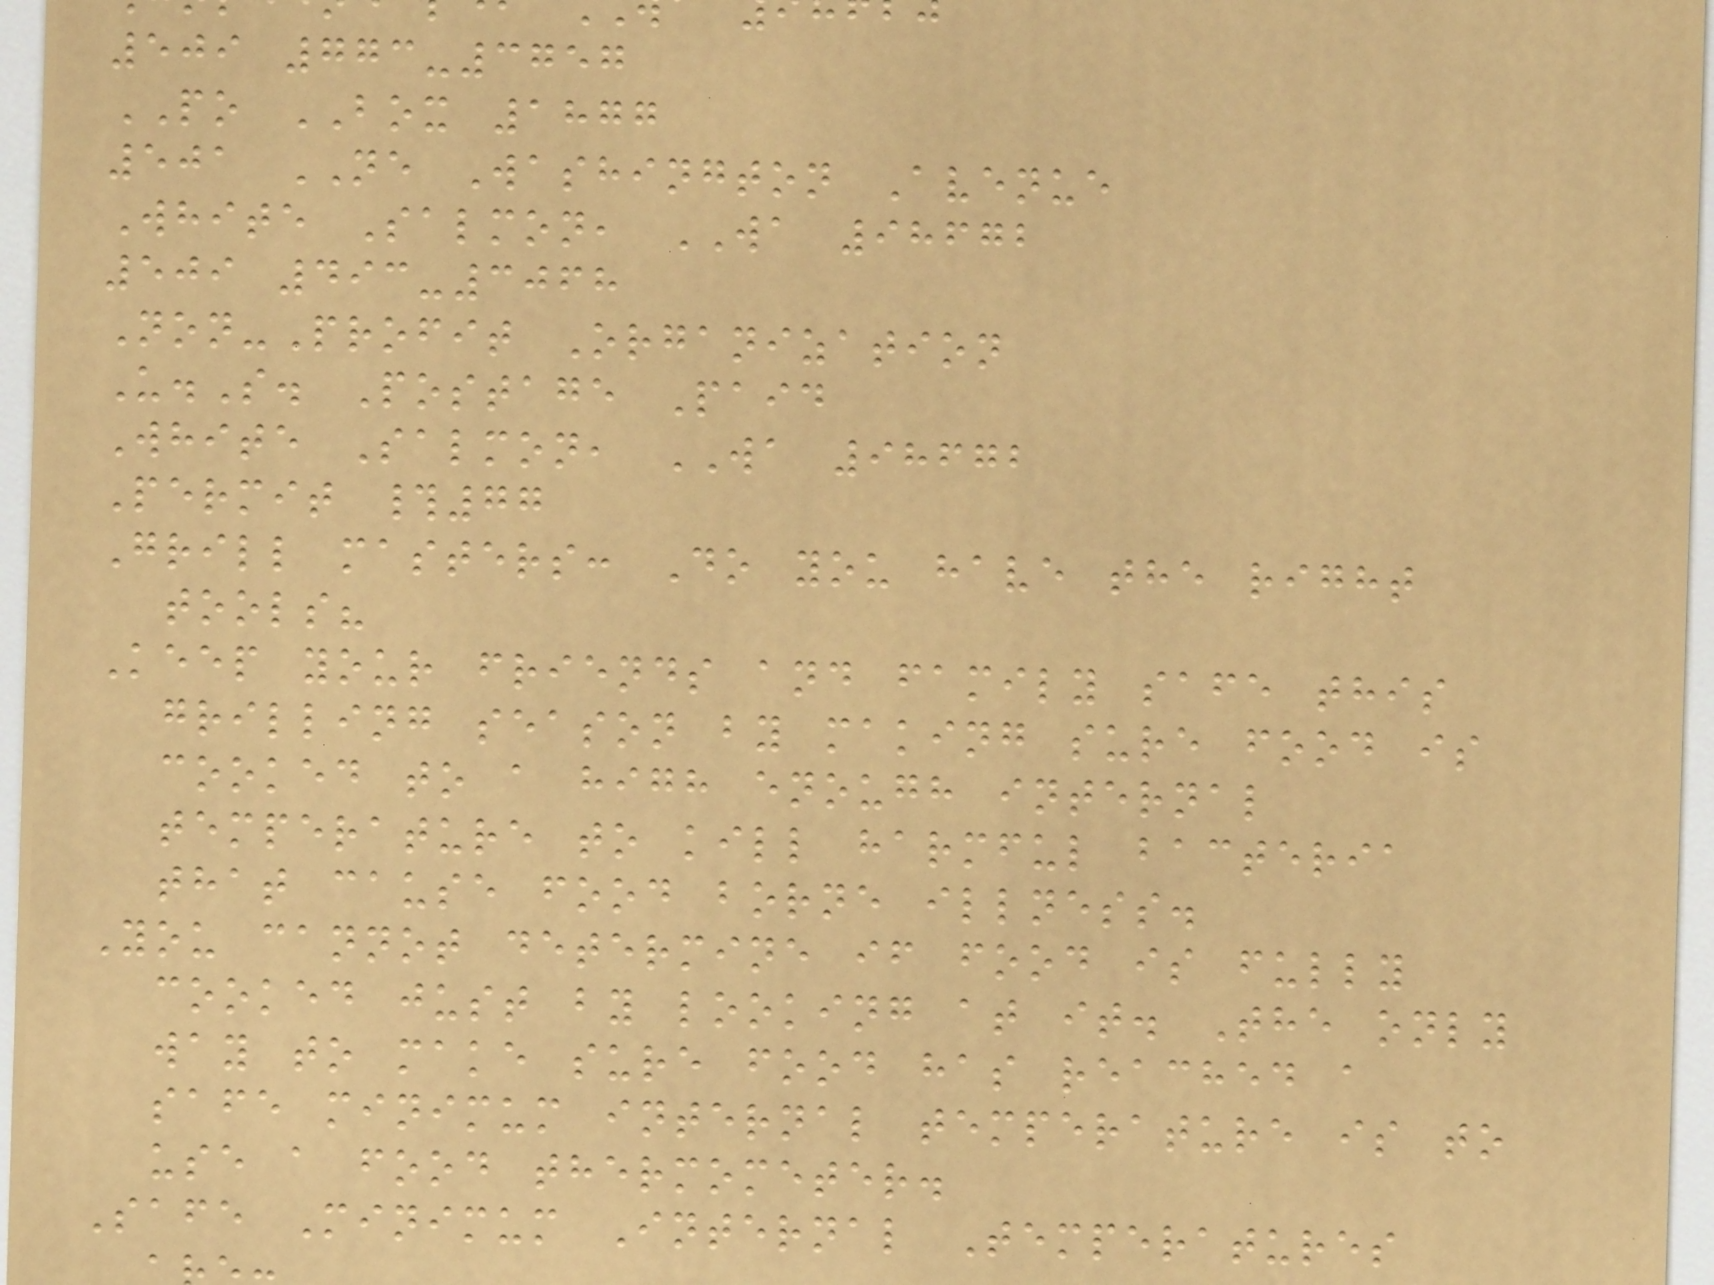509 773-3757
PO BOX 1877
501 NE Washington Avenue
White Salmon, WA 98672
509 493-3068
Non-Profit Organization
U.S. Postage Paid
White Salmon, WA 98672
Permit #77
Grill masters: Do you have the right
tools?
Keep your friends and family safe this
grilling season by making sure food is
cooked to a high enough internal
temperature to kill harmful bacteria
that cause food borne illness.
You cannot determine if food is fully
cooked just by looking at it. The only
way to make sure food has reached a
safe minimum internal temperature is to
use a food thermometer.
Safe Minimum Internal Temperatures
